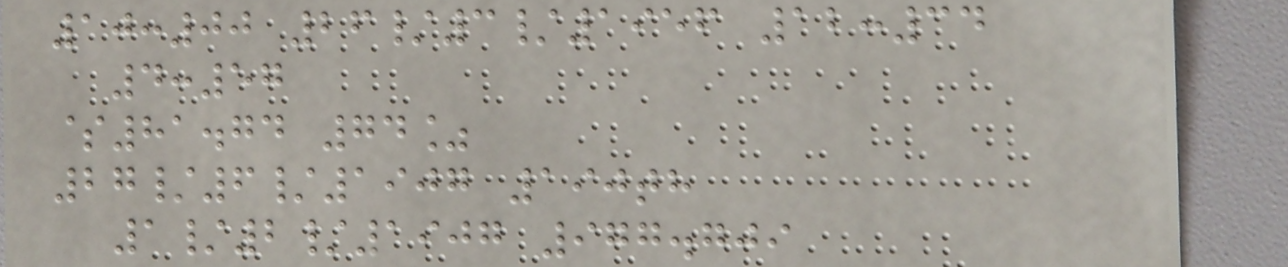10:00 26/3/1956 12:34
4:57
$81.74 74%
27/6/1907 190th
1/2/1907 977.709
